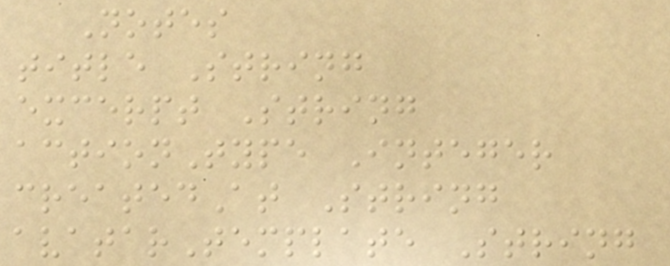Notes
title String
excerpt String
actionType Integer
createdAt String
avatarTemplate String
